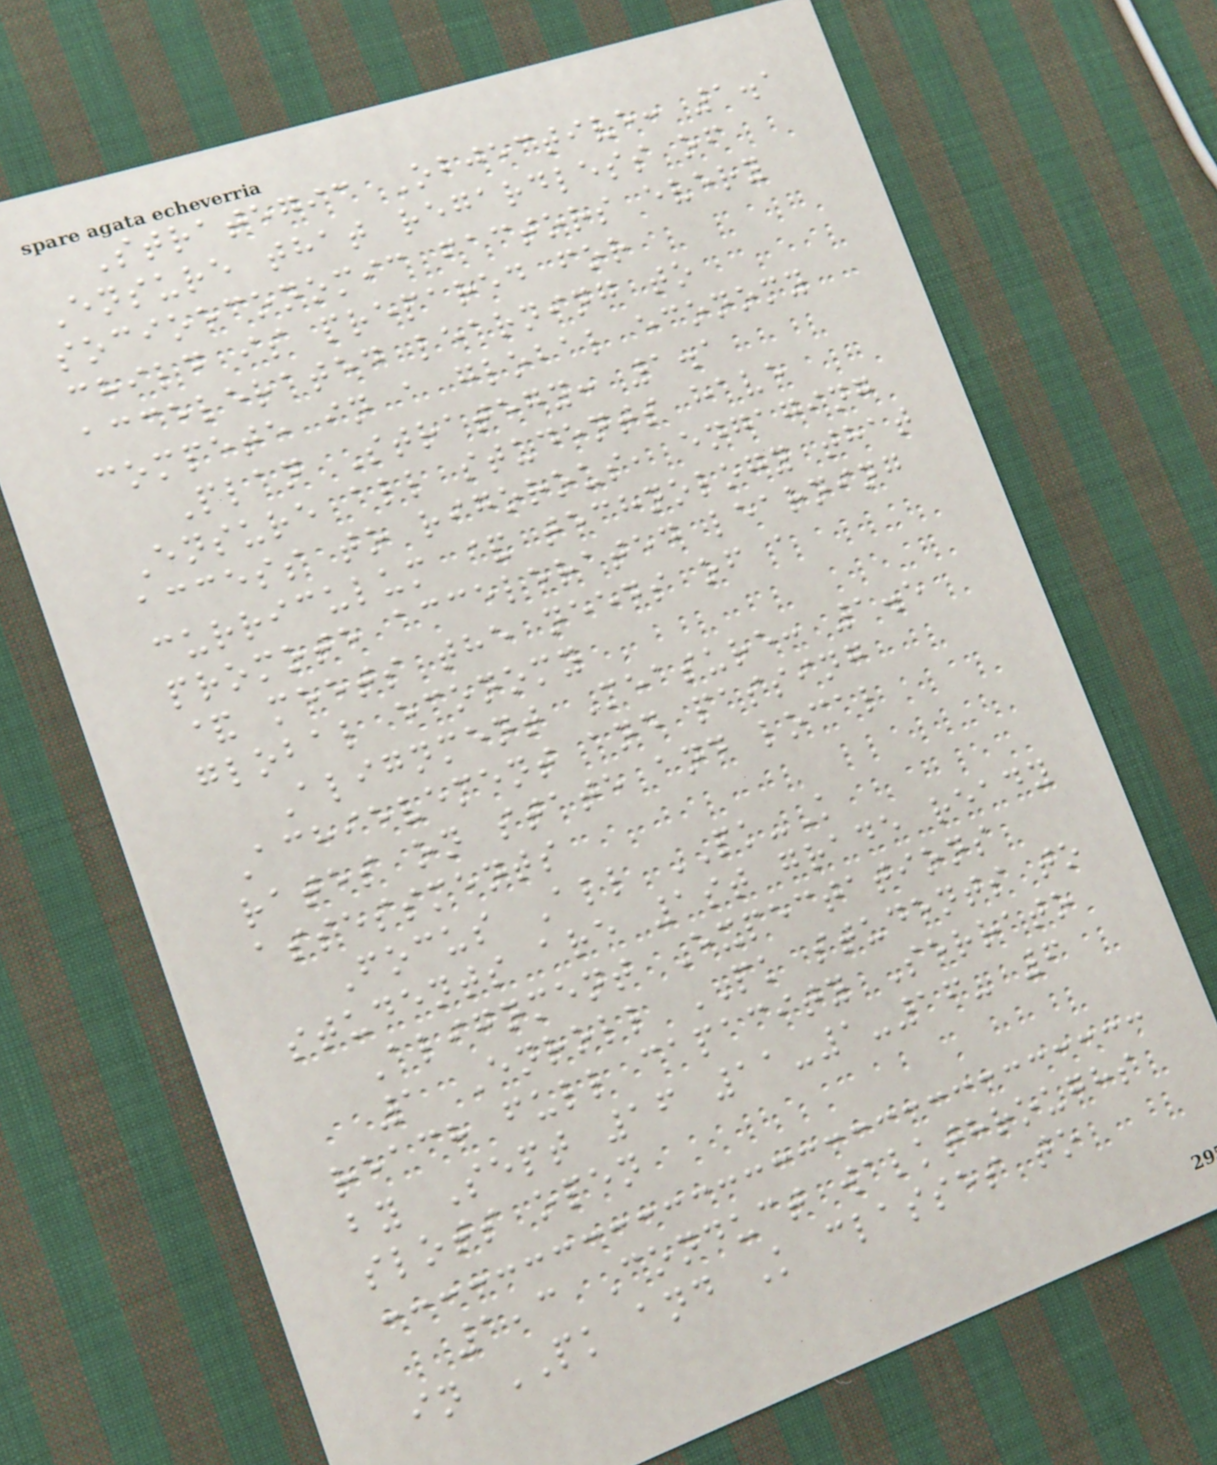Strategic Objective: 1.1
Ensure that regardless of
socioeconomic factors every
child is prepared for
accelerated learning to
compete in a global economy
Plan Strategy: 1.1
Ensure all students have
access to rigorous, engaging
curriculum & technology that
promote accelerated learning
& meets the needs of a
global economy
Alignment Measure: 1.5
Achievement and passing
rates on state and local
assessments
Focus All PK-K
students are 1st grade ready
Alignment Expectations
1 Enroll PK students to
reach full capacity Serrato
by Sept 16 11-1-16- 6
slots open
1,3 Conduct walkthroughs
in PK and K classes to
